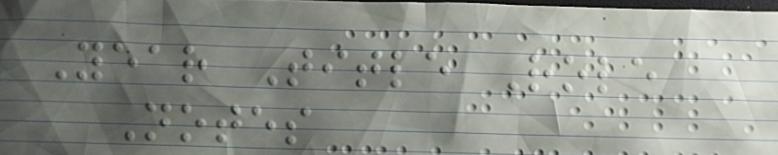Year Title Role
Notes
